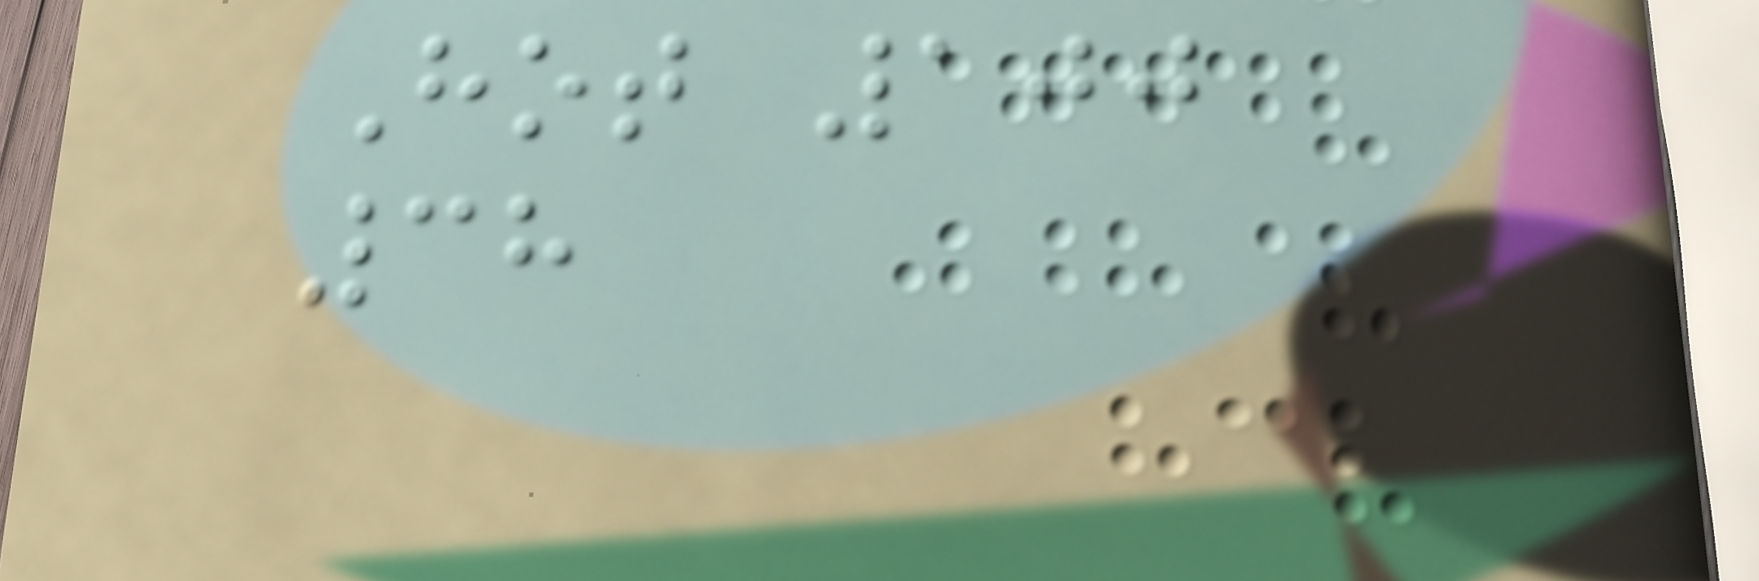Hot 100
38
